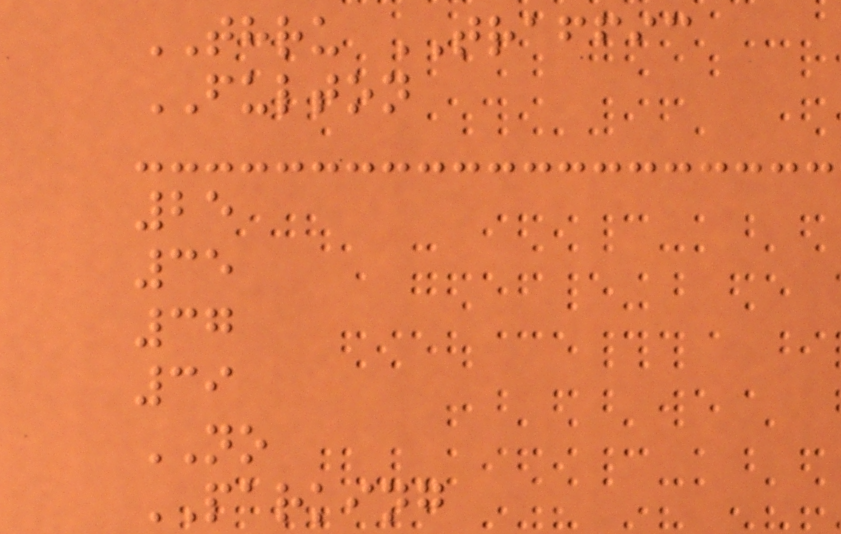THRU TRAFFIC
FULTON
25
35
37
39
NO
PARKING
